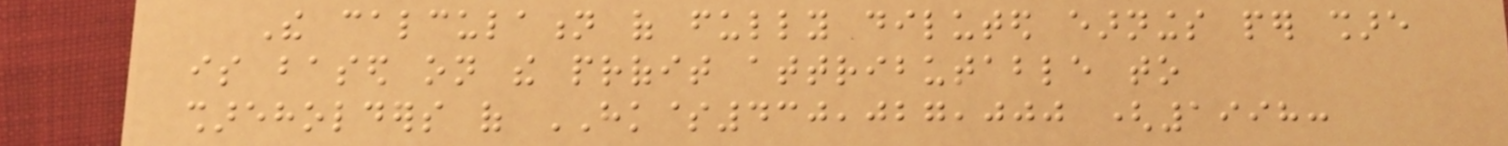The calculation of fully diluted earnings per share
is based on the profit attributable to
shareholders of HK$430,027,000 (1998:
